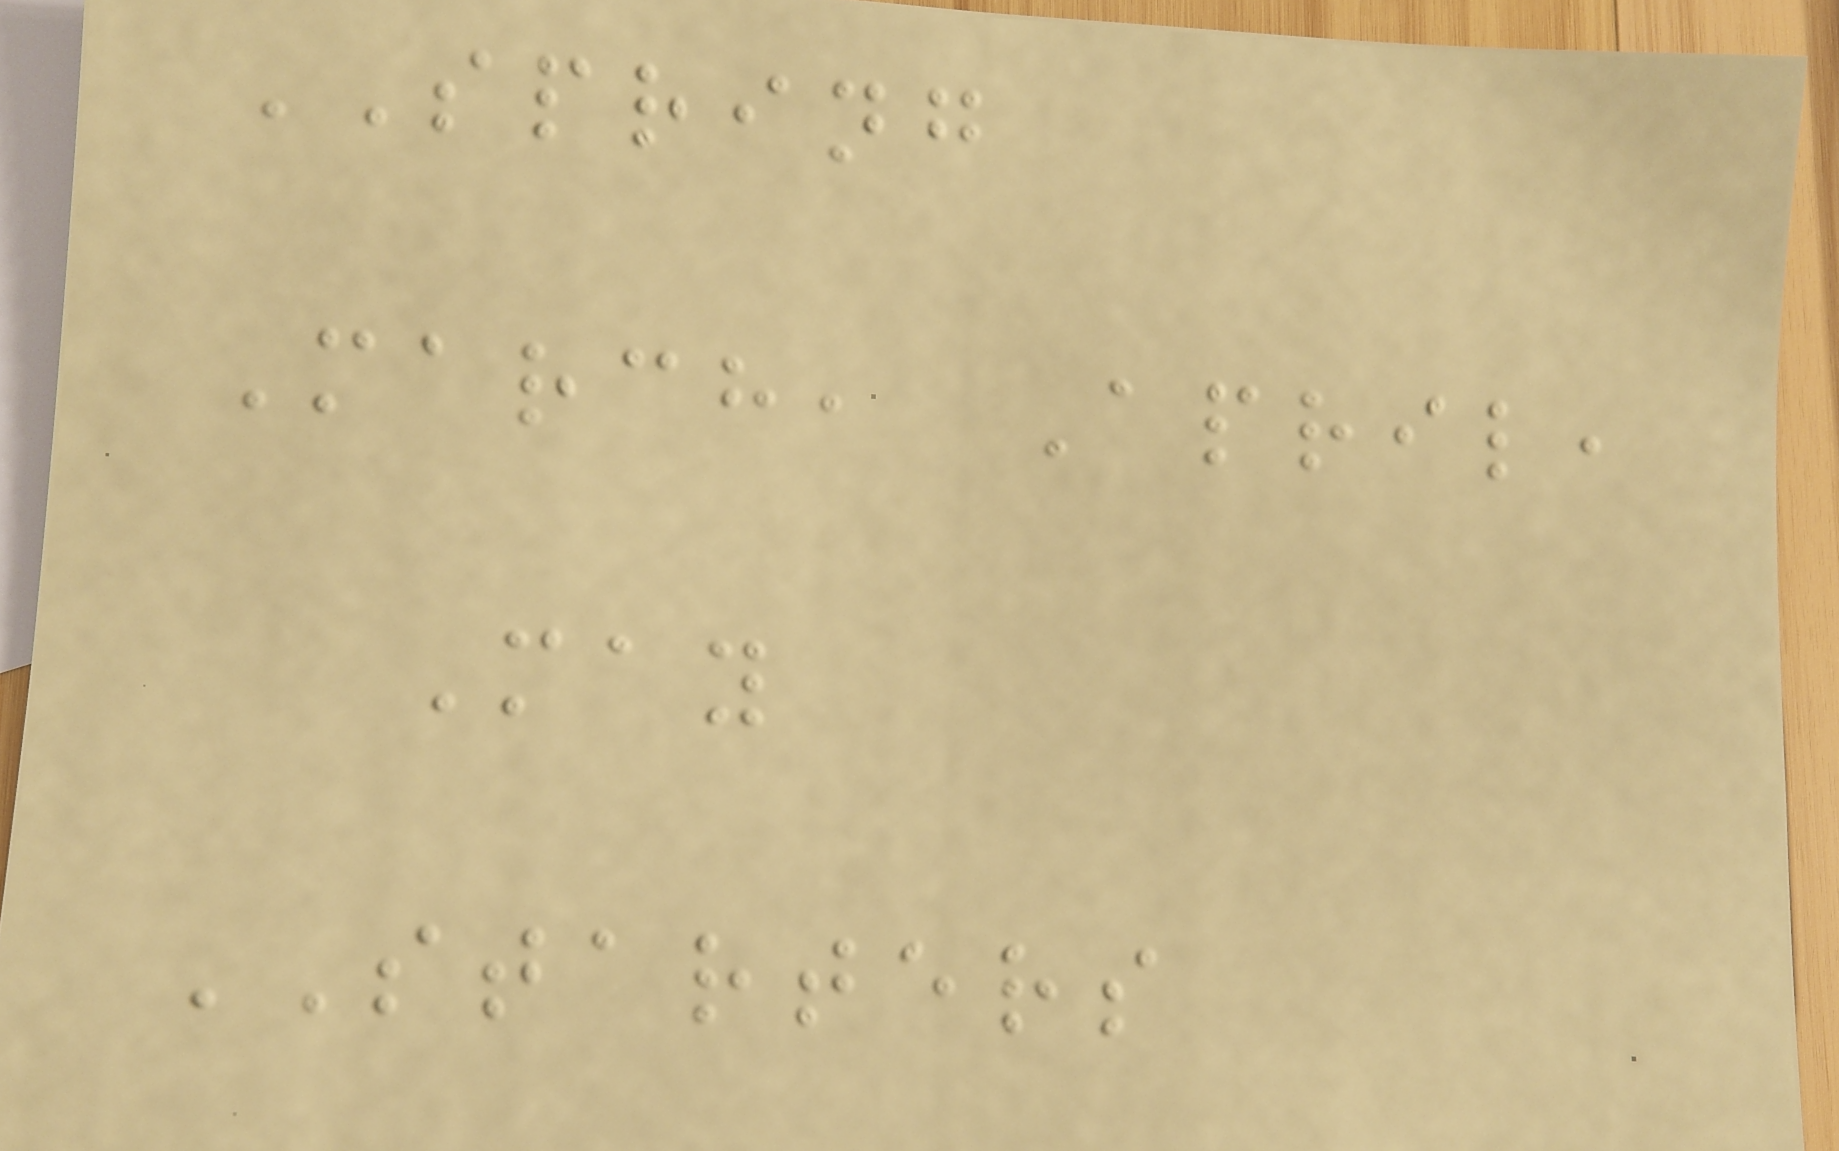SPRING
March, April,
May
STARTERS
